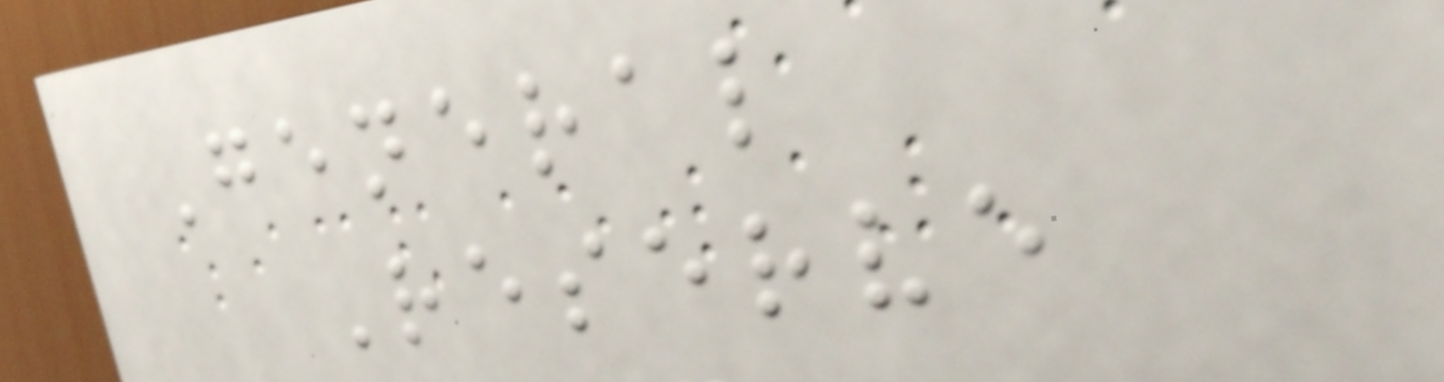General
Reserve
